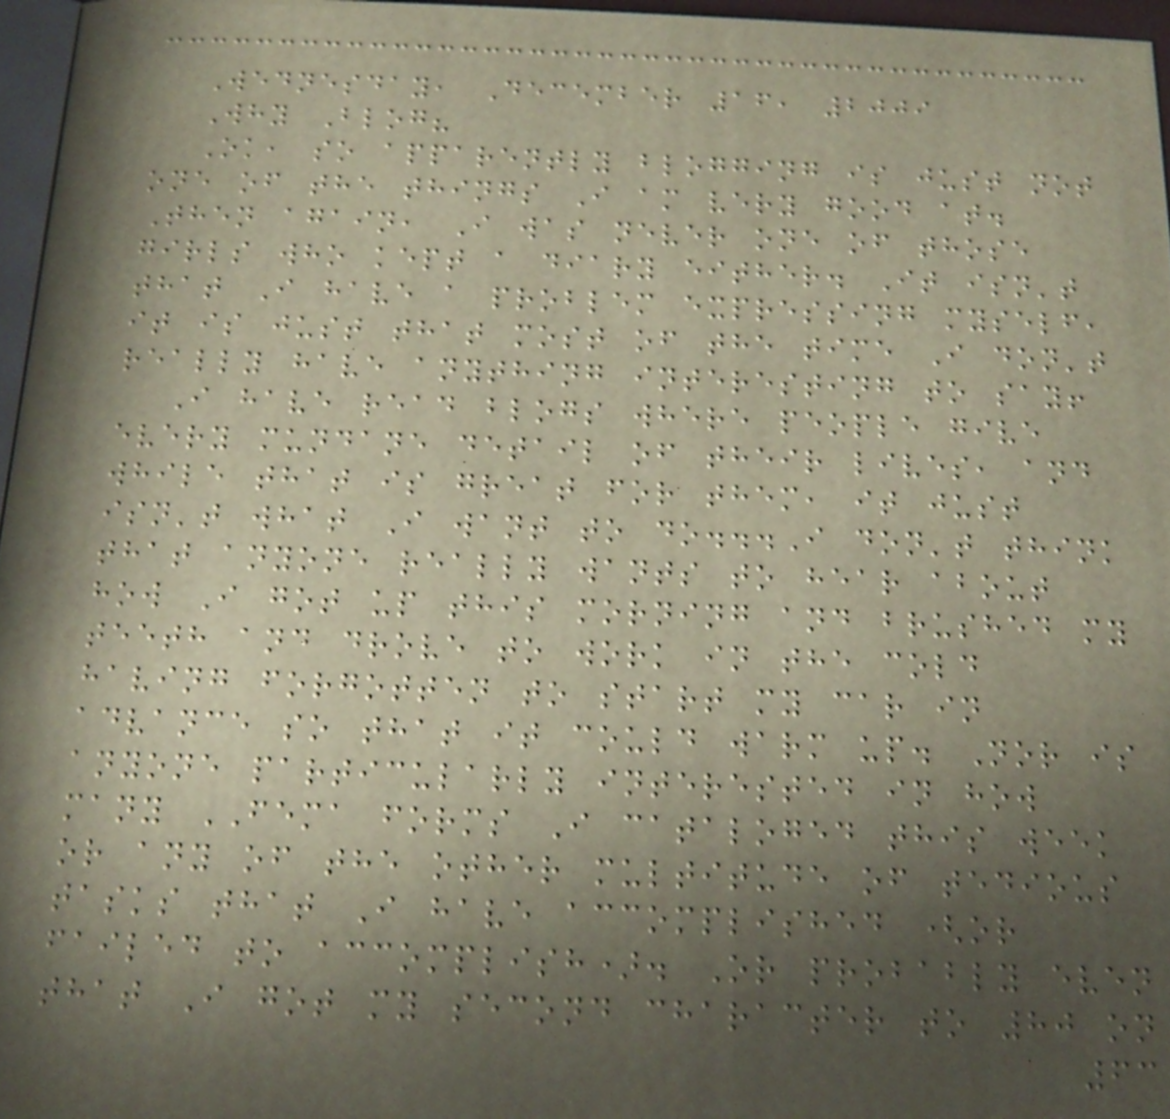Wednesday, December 16, 2009
Why Blog?
Ok, so apparently blogging is just not
one of the things I am very good at.
Then again, I was never one of those
girls who kept a diary either. It isn't
that I have a problem expressing myself,
it is just that most of the time I don't
really have anything interesting to say!
I have read blogs where people give
every mundane detail of their lives, and
while that is great for them, it just
isn't what I want to do...I don't think
that anyone really wants to hear about
how I got up this morning and brushed my
teeth and drove to work in the cold
having forgotten to start my car in
advance so that it could warm up. Nor is
anyone particularly interested in how
many FEMA forms I cataloged this week
or any of the other multitude of tedious
tasks that I have accomplished (or
failed to accomplish). Or probably even
that I got my second character to 80 on
63
